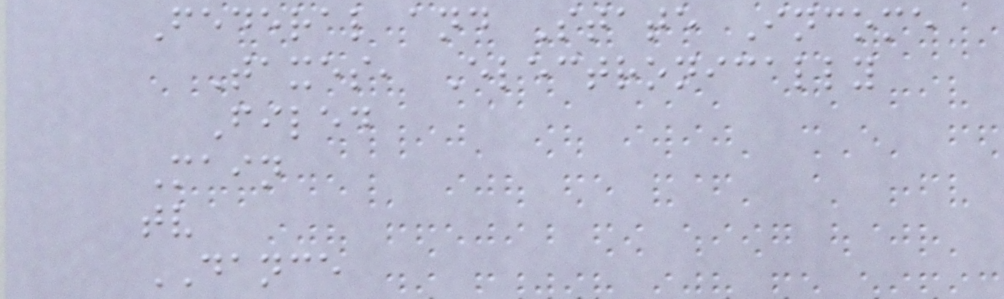Federal and State Income
Taxes, Electronically
Filed
Main
tv
DANCE
